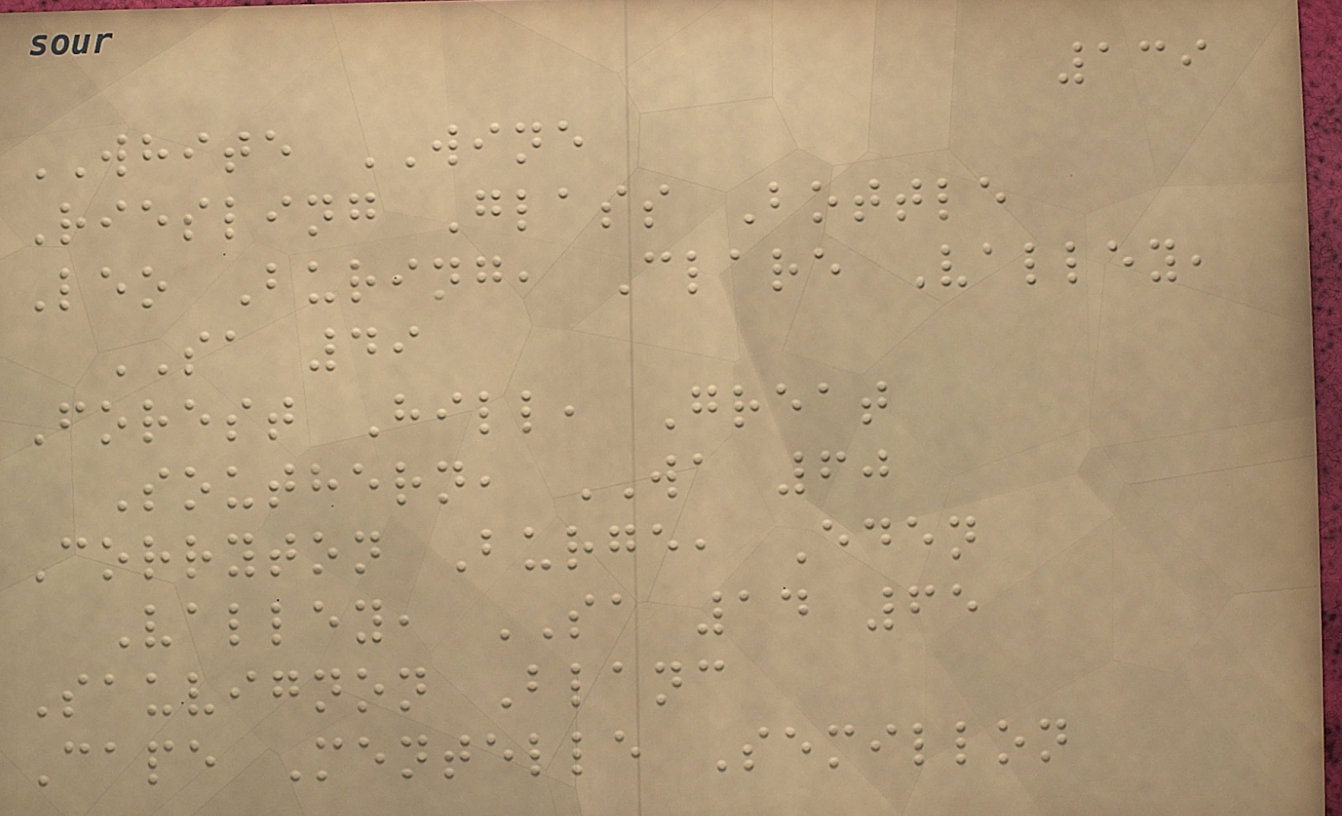139
WHITE WINE
Riesling Glass Bottle
Leo Buring, Clare Valley,
SA 49
Forest Hill, Great
Southern, WA 60
Corryton Burge, Eden
Valley, SA 14 65
Sauvignon Blanc
Cape Mentelle Semillon
